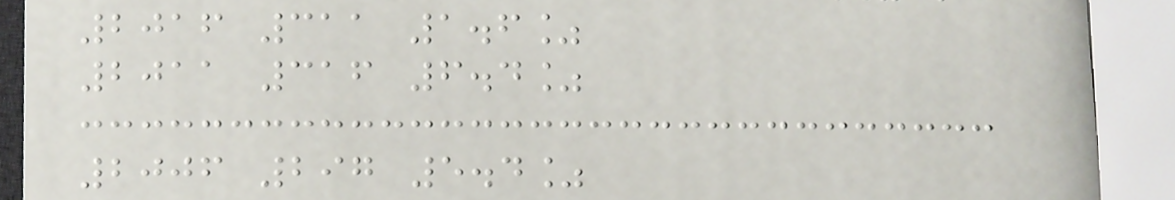2016 311 1.6%
2011 316 6.4%
2006 297 5.4%
